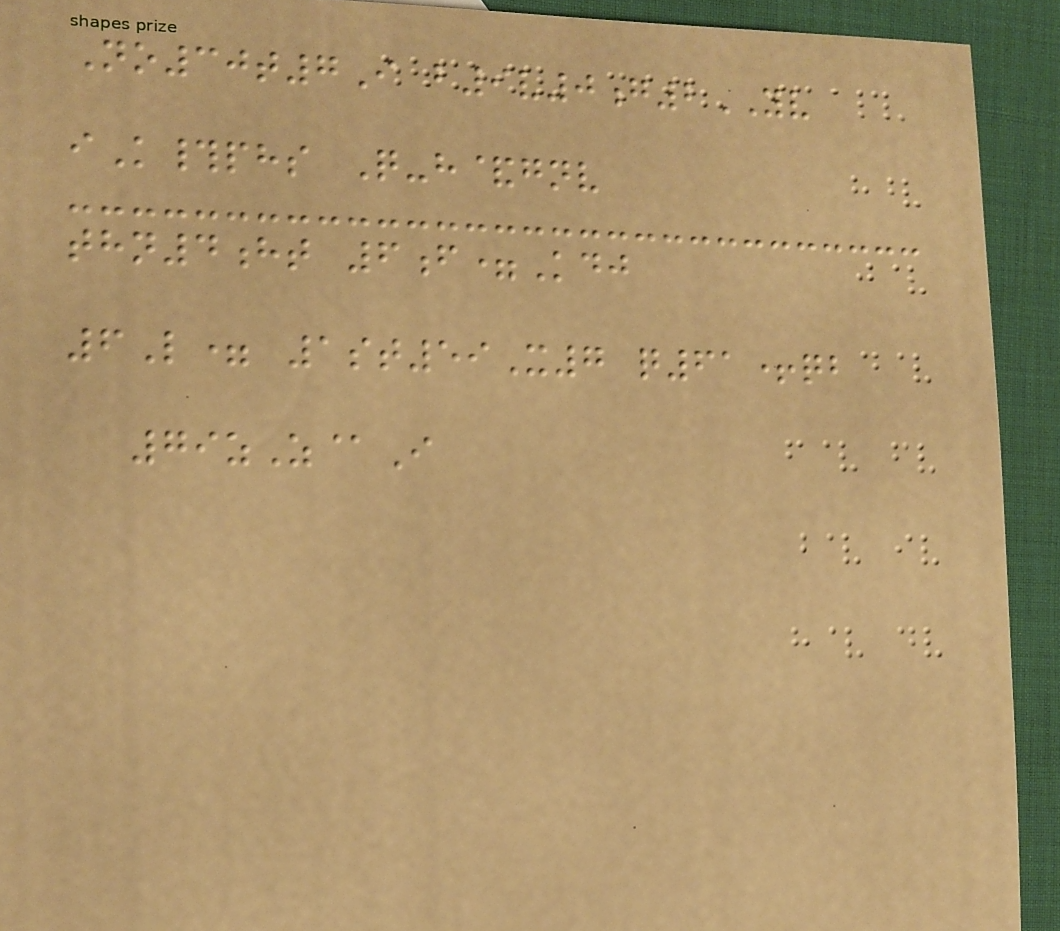No30t7I b9v0g2YV
iK#phs Q-h&gnv
thn4ht 6f=Kdj
6L= 1st59X7 q61+qb
79zZ@I
